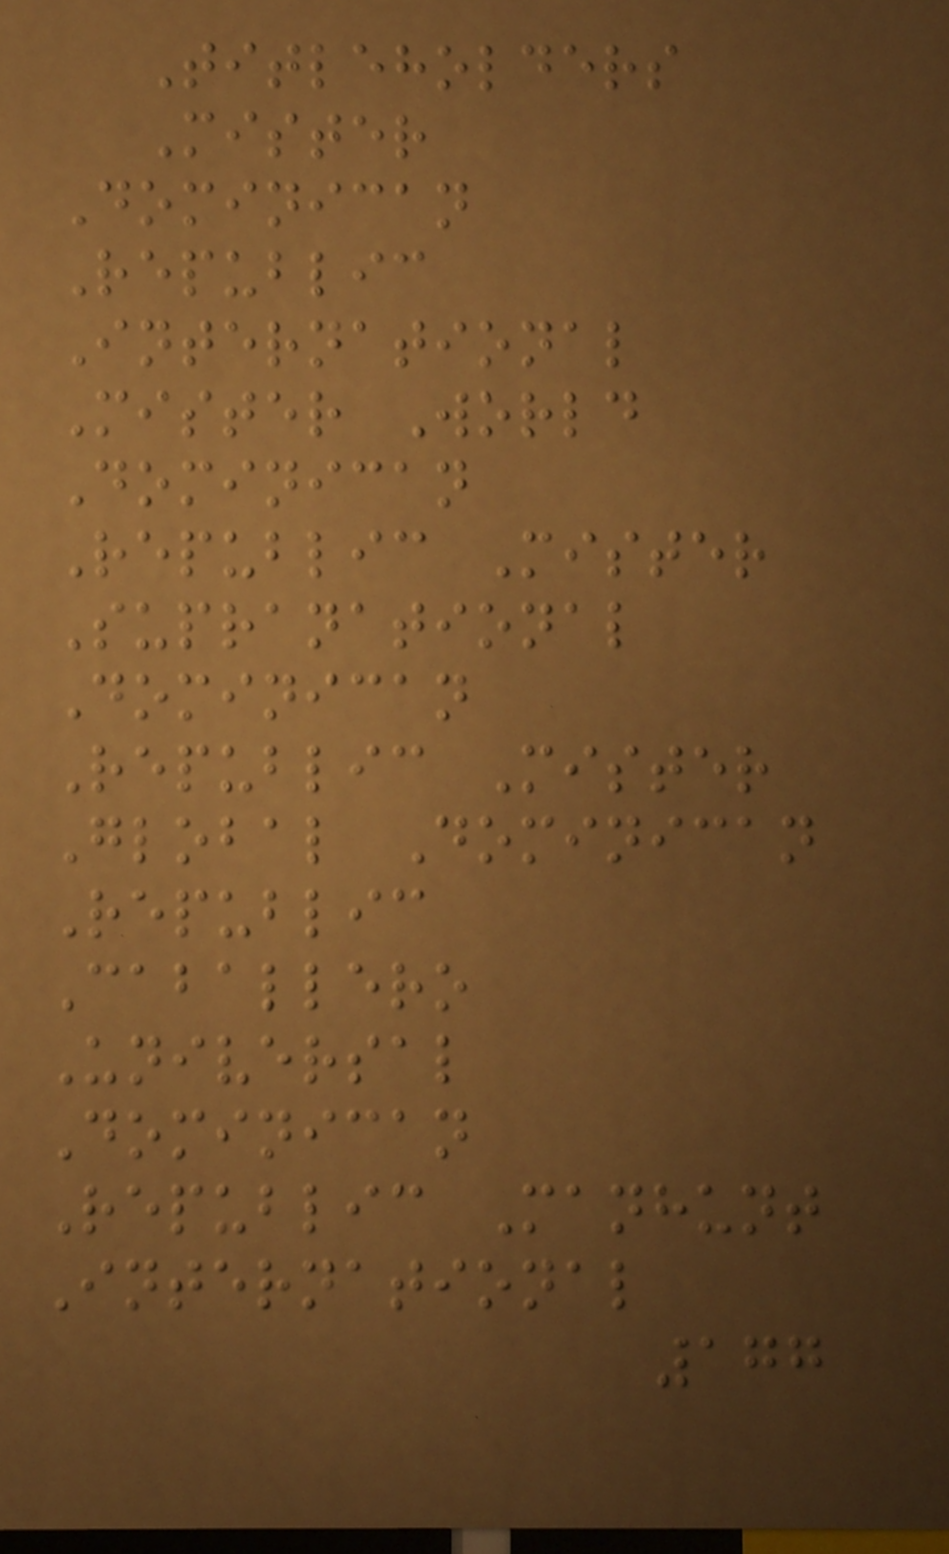Titleholders
Mister
Dominican
Republic
International
Mister World
Dominican
Republic Mister
Supranational
Dominican
Republic Mister
Global Dominican
Republic
Caballero
Universal
Dominican
Republic Manhunt
International
177
